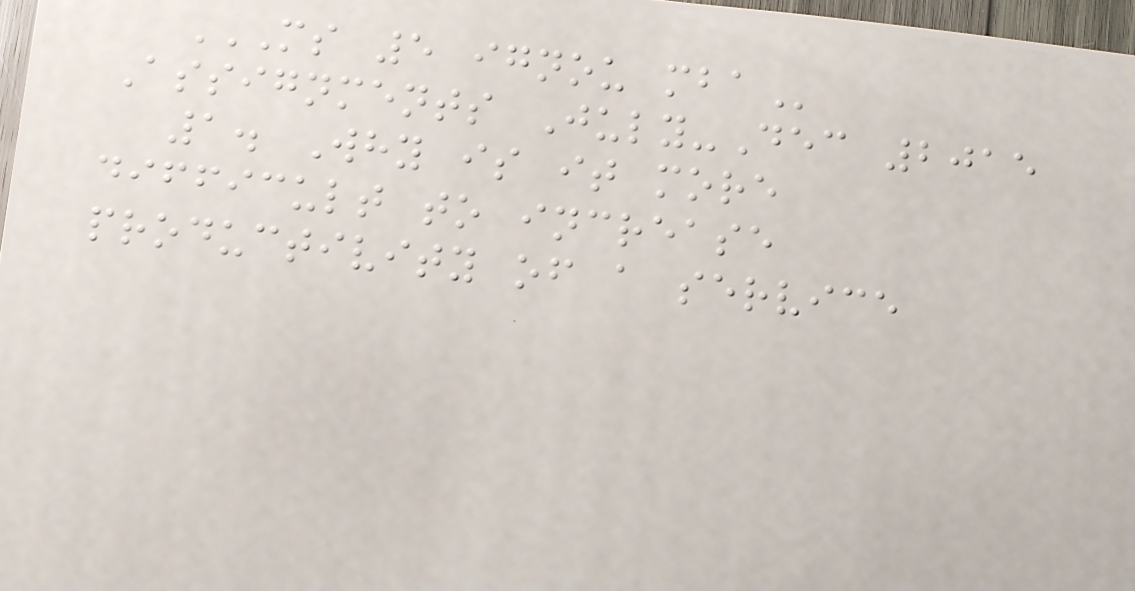MS 5 IGNOU MBA
Assignments July-Dec 2015
1. Why is it more
difficult to increase
productivity of a service
